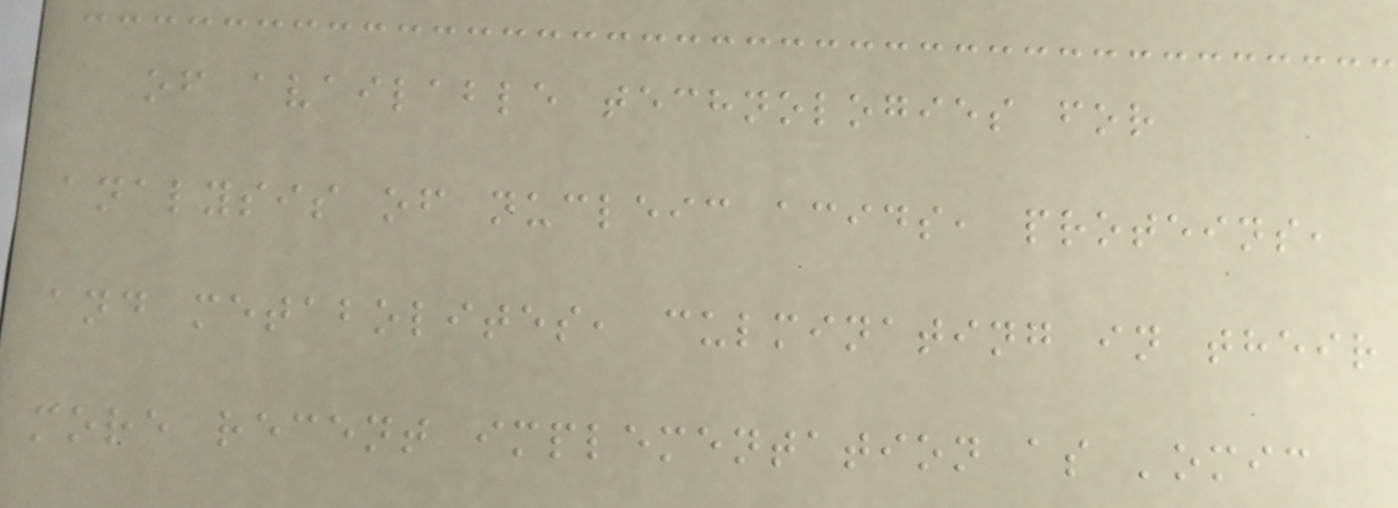of available technologies for
analysis of nucleic acids, proteins,
and metabolites, culminating in their
more recent implementation as 'omic
